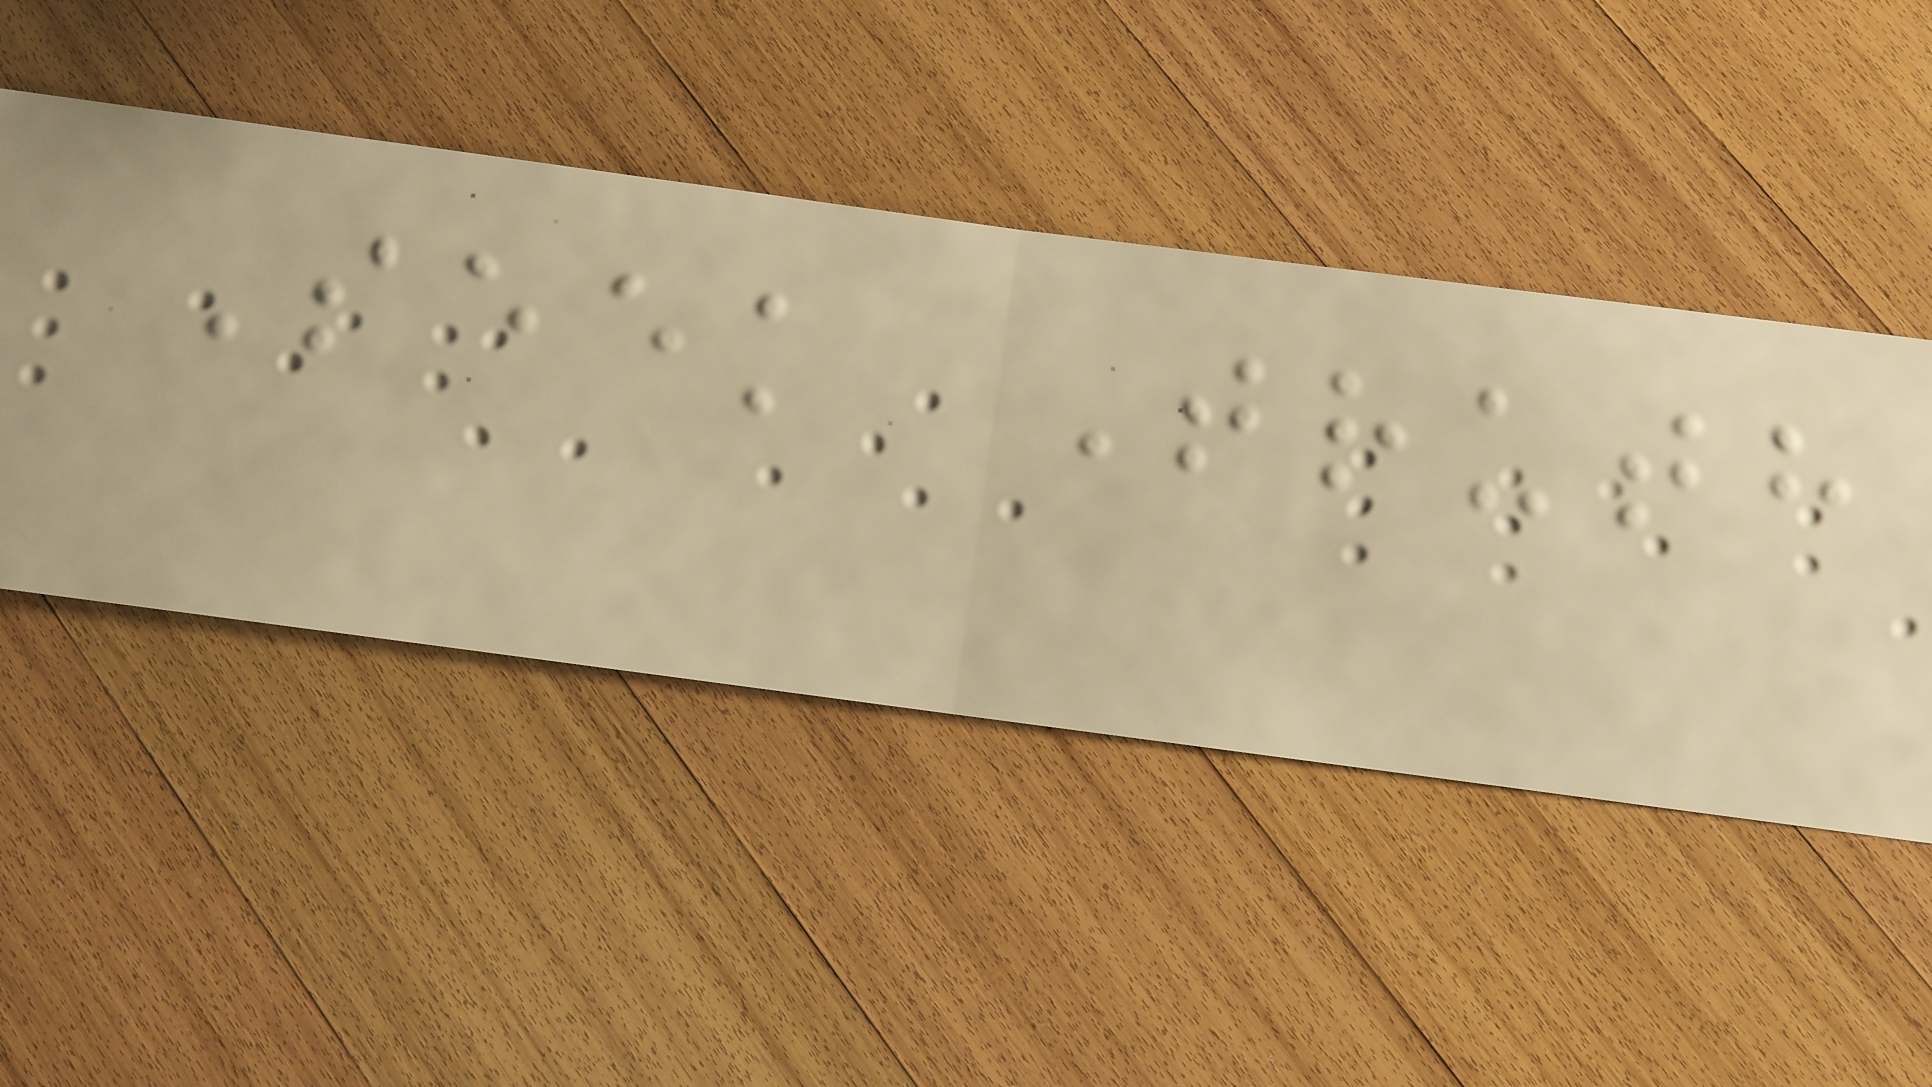Seek Truth
